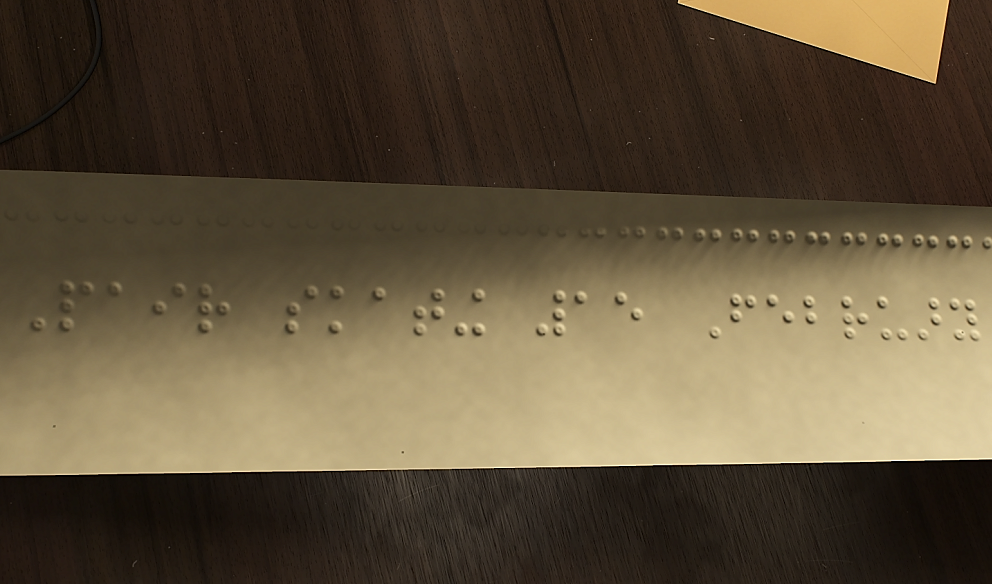Pair skating 15 February
